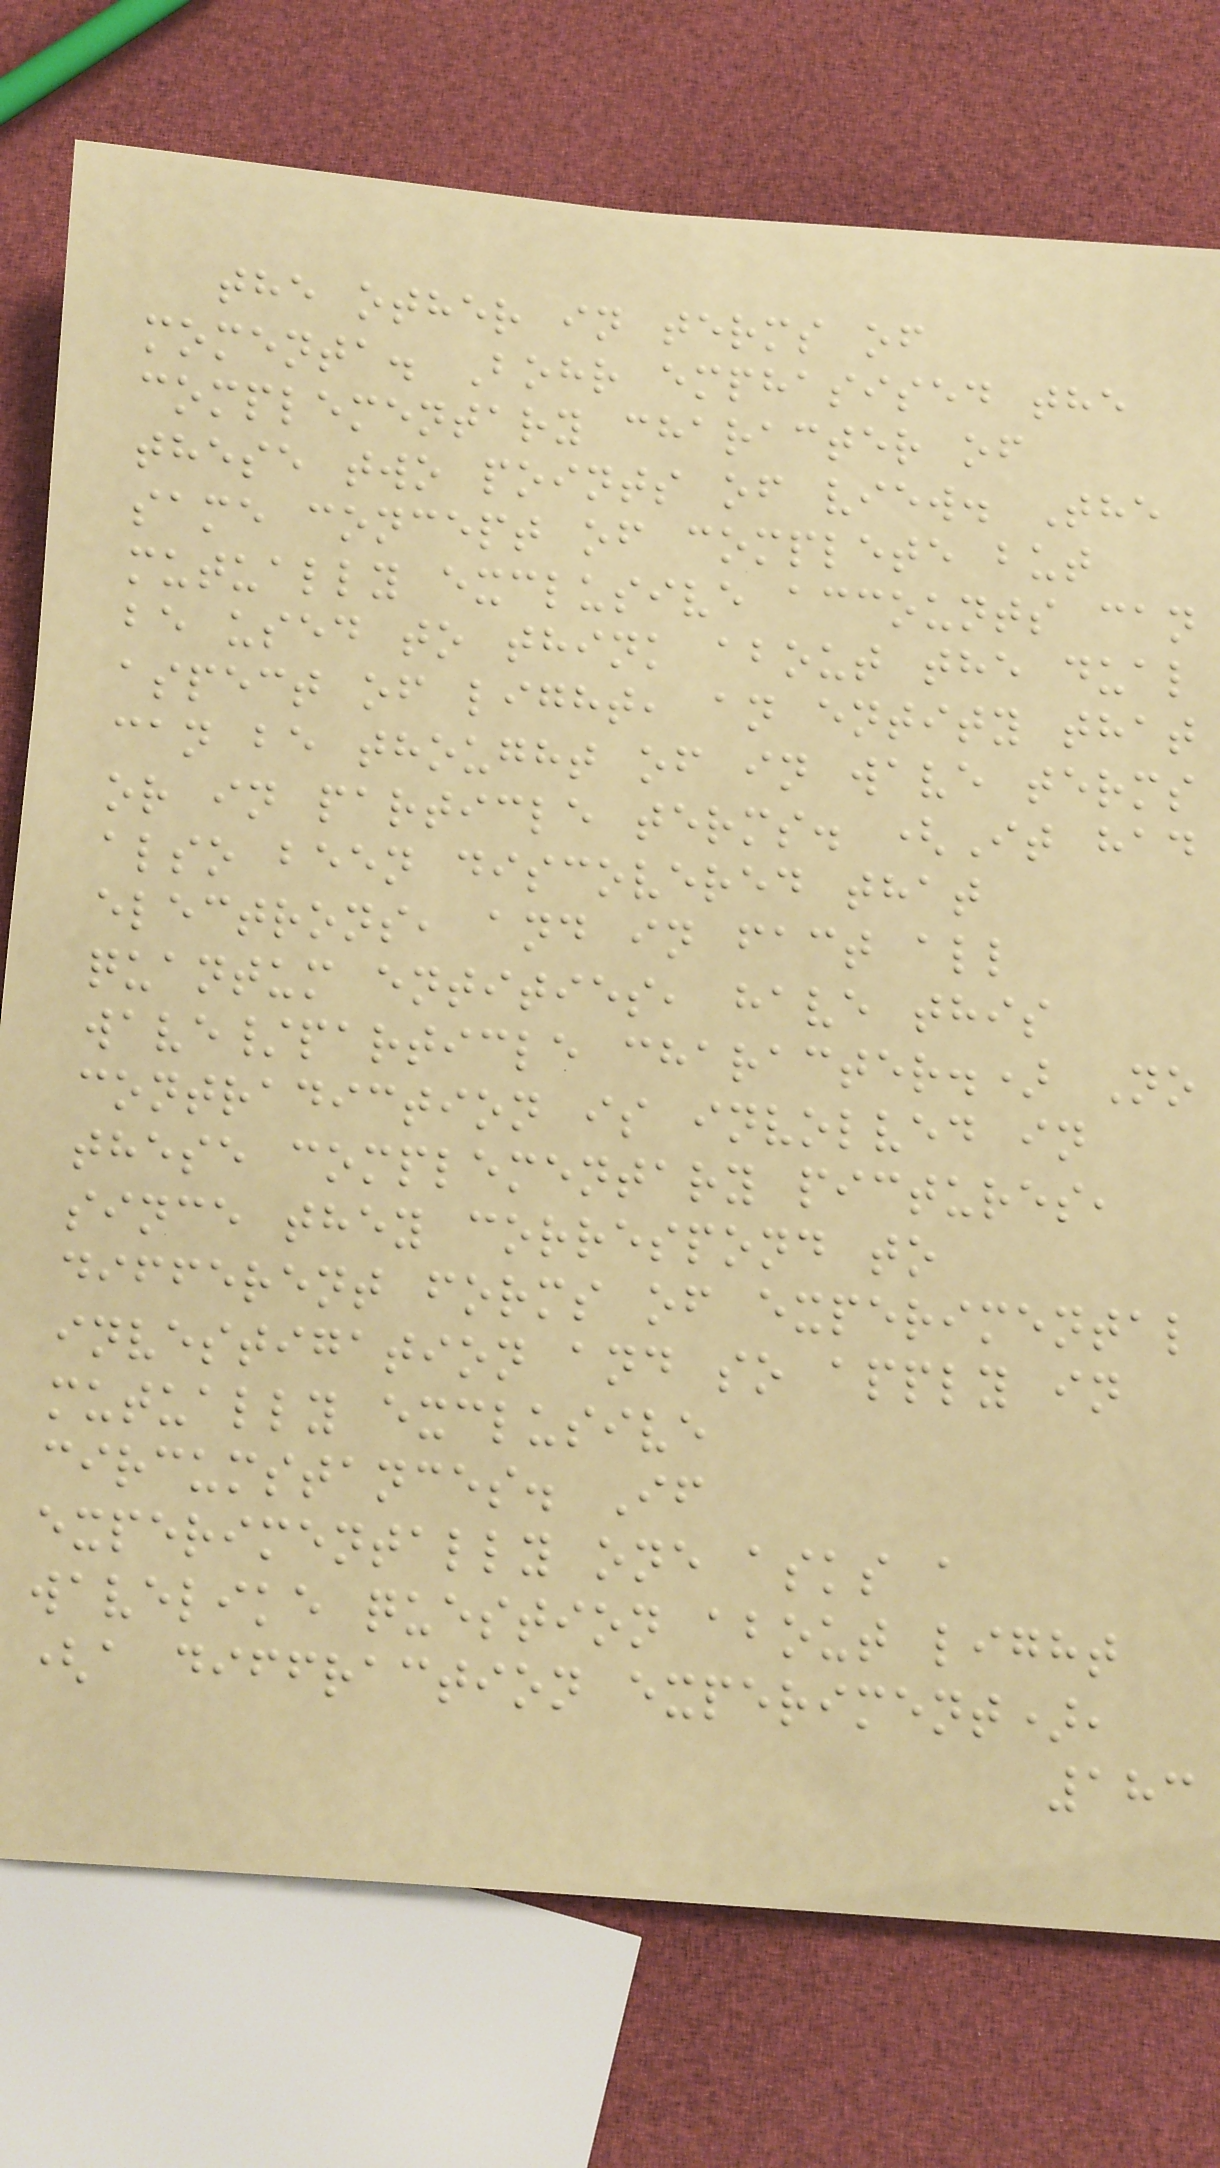the other in terms of
momenta. Bohr emphasised the
complementary character of
these two points of view. The
same concept of complete but
mutually exclusive accounts can
be used to think about the dual
aspect of light, an entity that
can be thought of in wave terms
or in particle terms. (It had
also been discovered that
electrons, and in fact all
quantum entities, have this
wave/particle character.) No
contradiction is involved in
these complementary pictures,
since they correspond to
different forms of experimental
investigation and so apply in
mutually exclusive
circumstances. If
experimentally one asks a
wavelike question about light
(a diffraction experiment),
183
